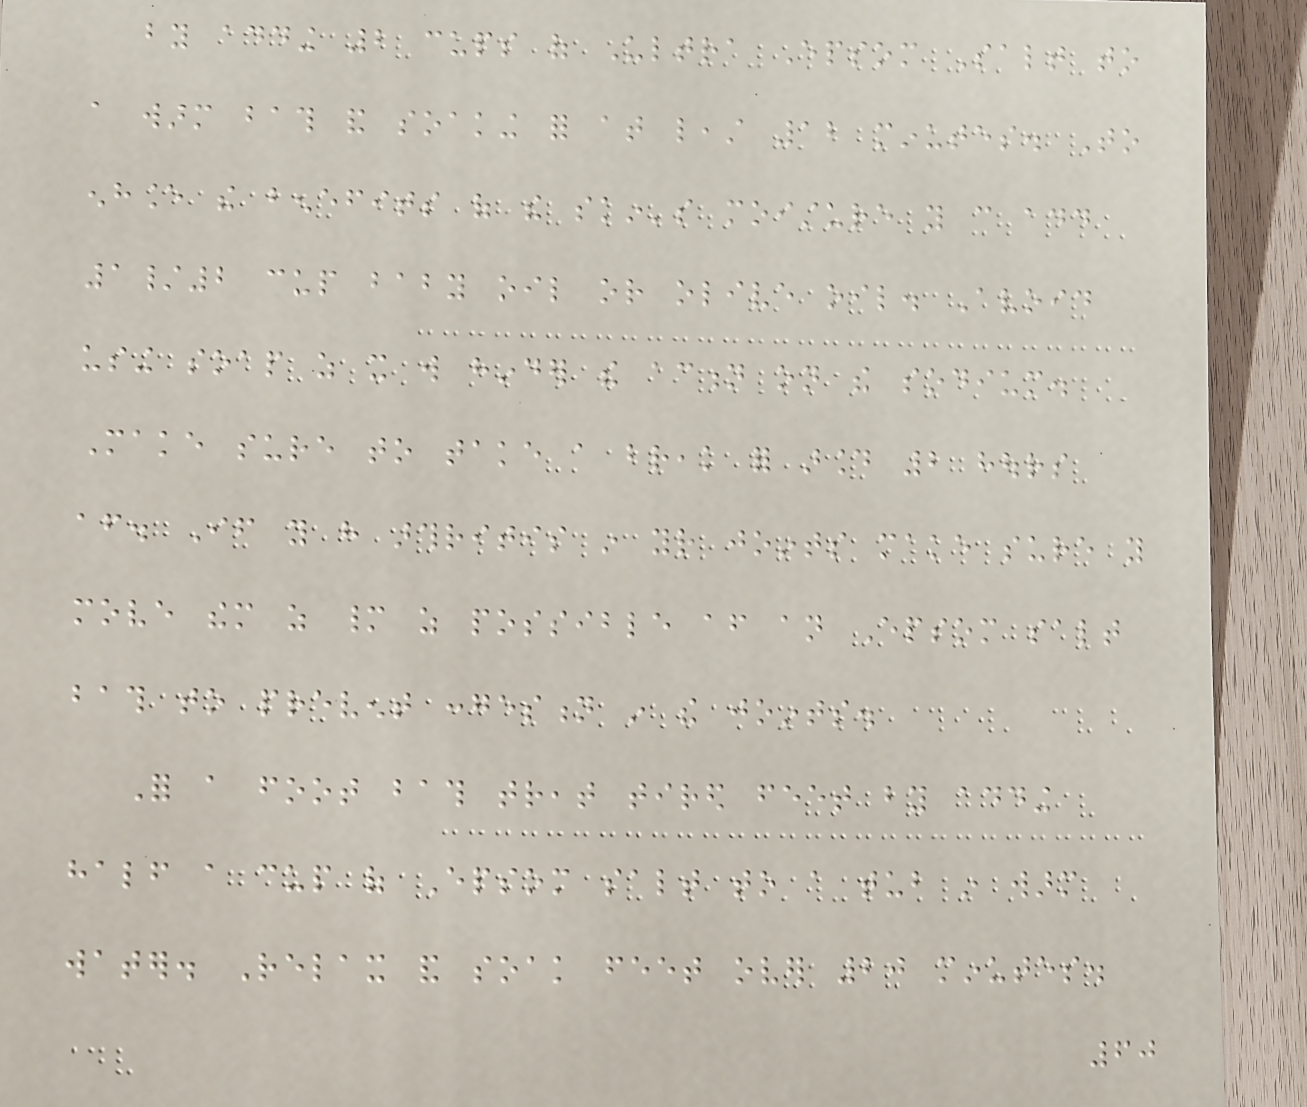by adding 2 cups of Ultra Epsom Salt to
a warm bath and soaking for at least 12 minutes. To
enhance the benefits of the skin's moisture you can add
1/2 cup baby oil or olive oil. Avoid
using soap as it will hinder the action on the sodium.
Make sure to take a break for around 2 hours
after. If you have arthritis in your joints make sure you
move them as many as possible after an Epsom salt
bath to prevent congestion in the joints.
For a foot bath treat tired feet by adding
half a cup of Epsom salt to a tub in warm
water. Relax and soak feet over 20 minutes.
60
